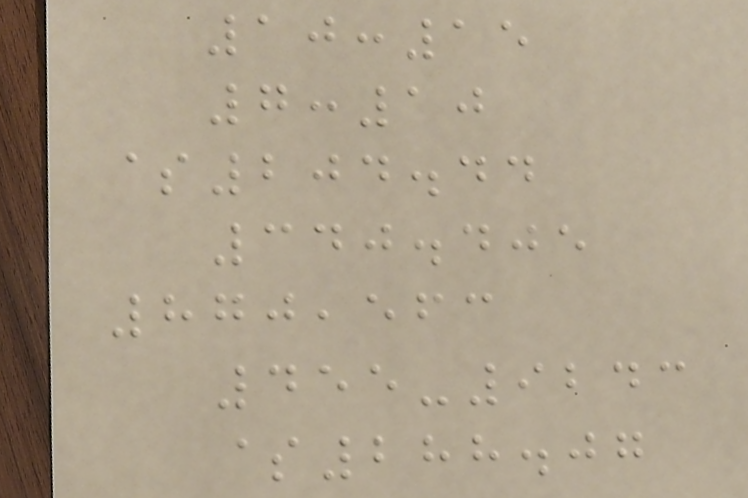10:15
7:10
$204.44
340.405
870,563
455-9243
$288.07
